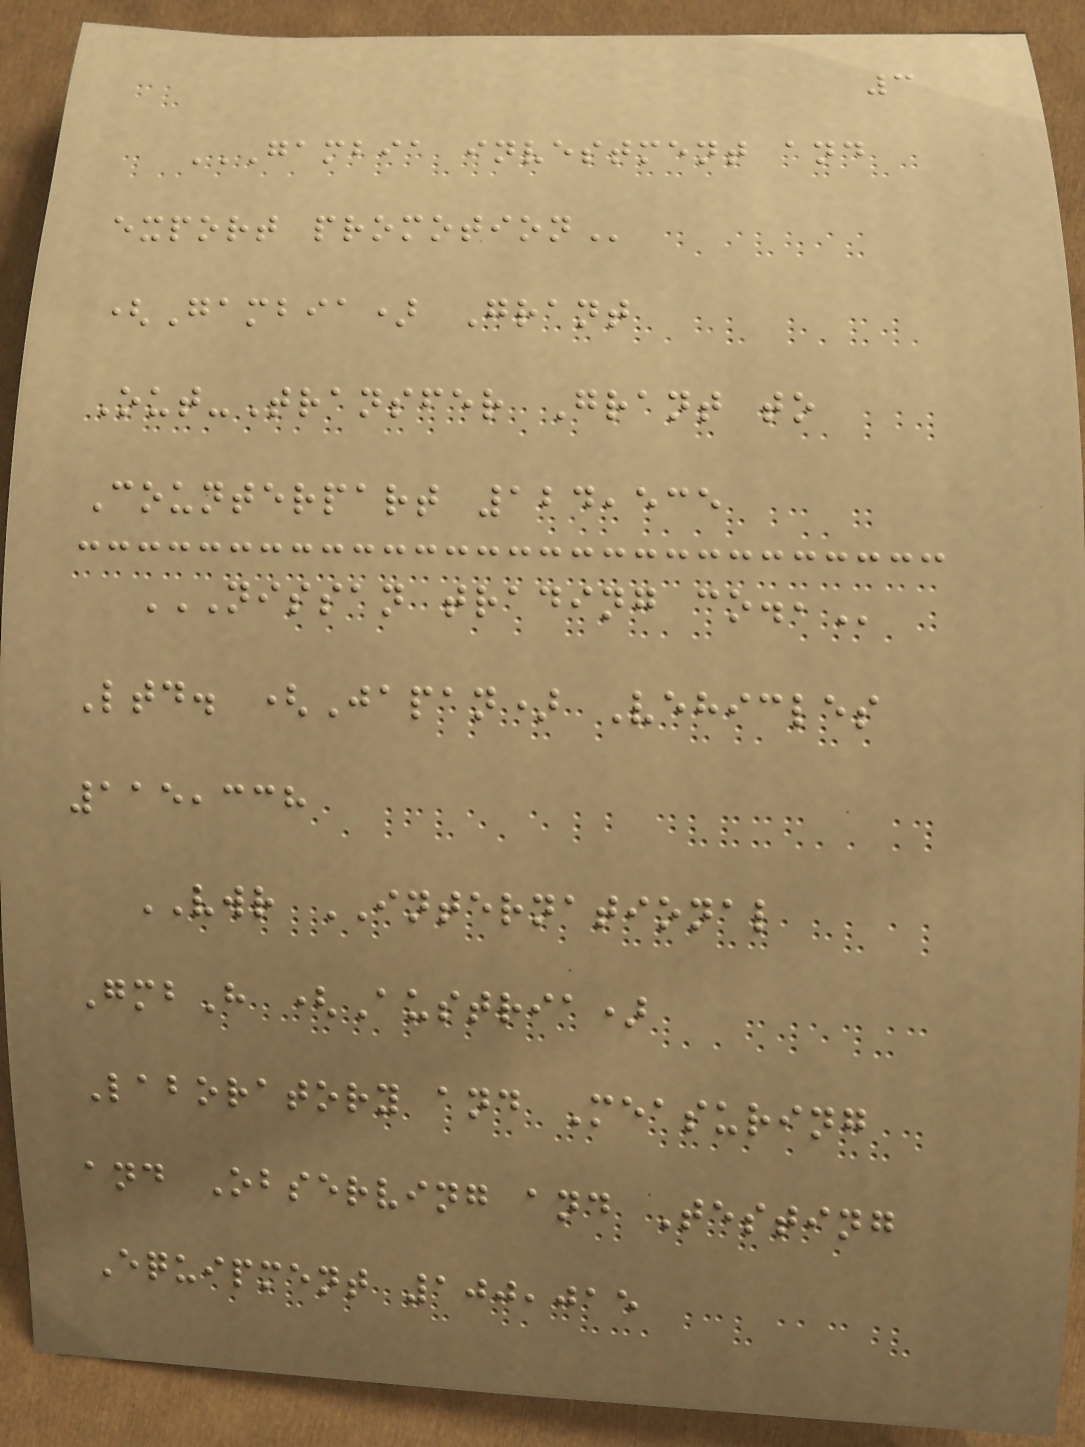3
GAMBIA INVESTMENT AND
EXPORT PROMOTION
(Gambia) Grant
Out-Transfer Grant to
Counterpart 124,535
NISSAN TRADING CO.,
Ltd. (Japan) Vehicles
115,338
VWR INTERNATIONAL
GmbH (Austria)
Laboratory and Measuring
and Observing and Testing
Equipment 100,015
